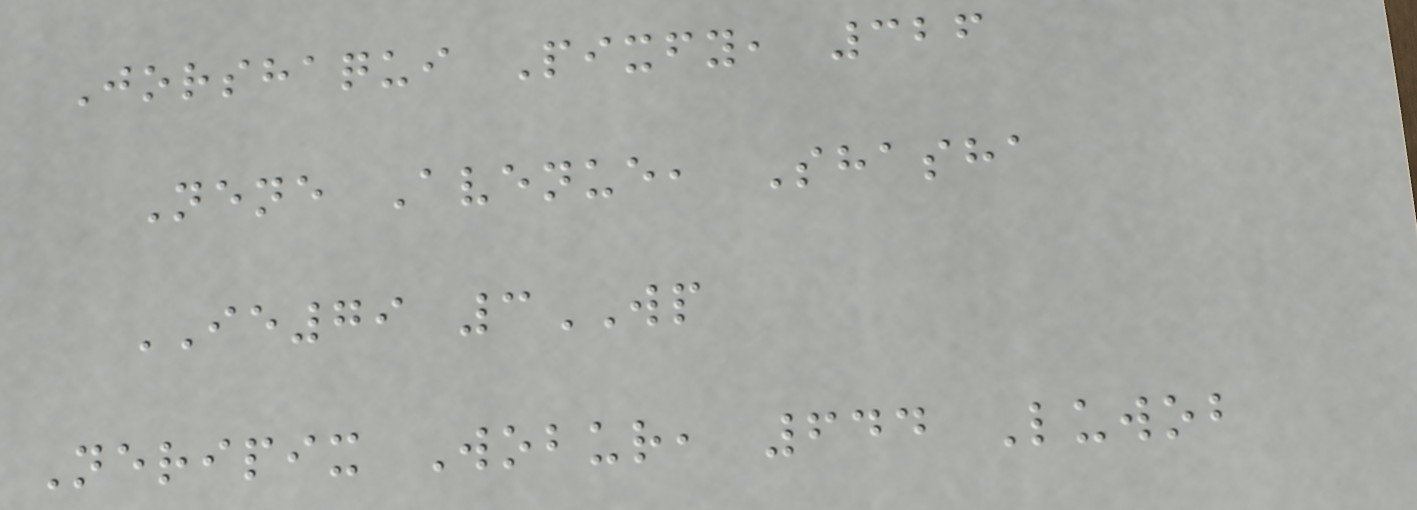Jorshaqui Pixfy, 326
Nene Avenue, Shasha
IE79 3WP
Neripix Wobur, 644 Luwob
